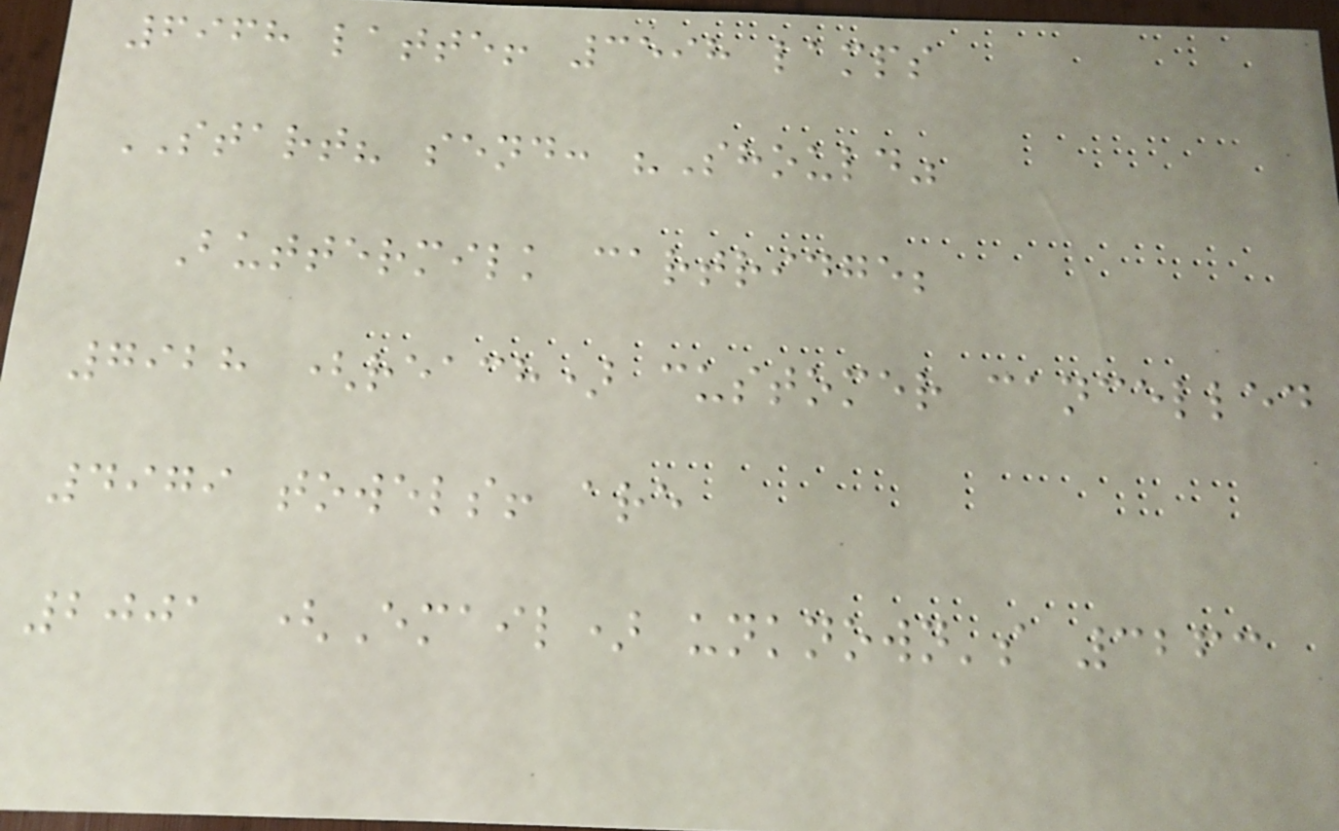6968 latte! 3598 lamps
START? send: "Should"
Buttermilk cartridge;
7928 (reach) customer cancelled
4979 towels! are
2001 (Email) unknown's 3263
